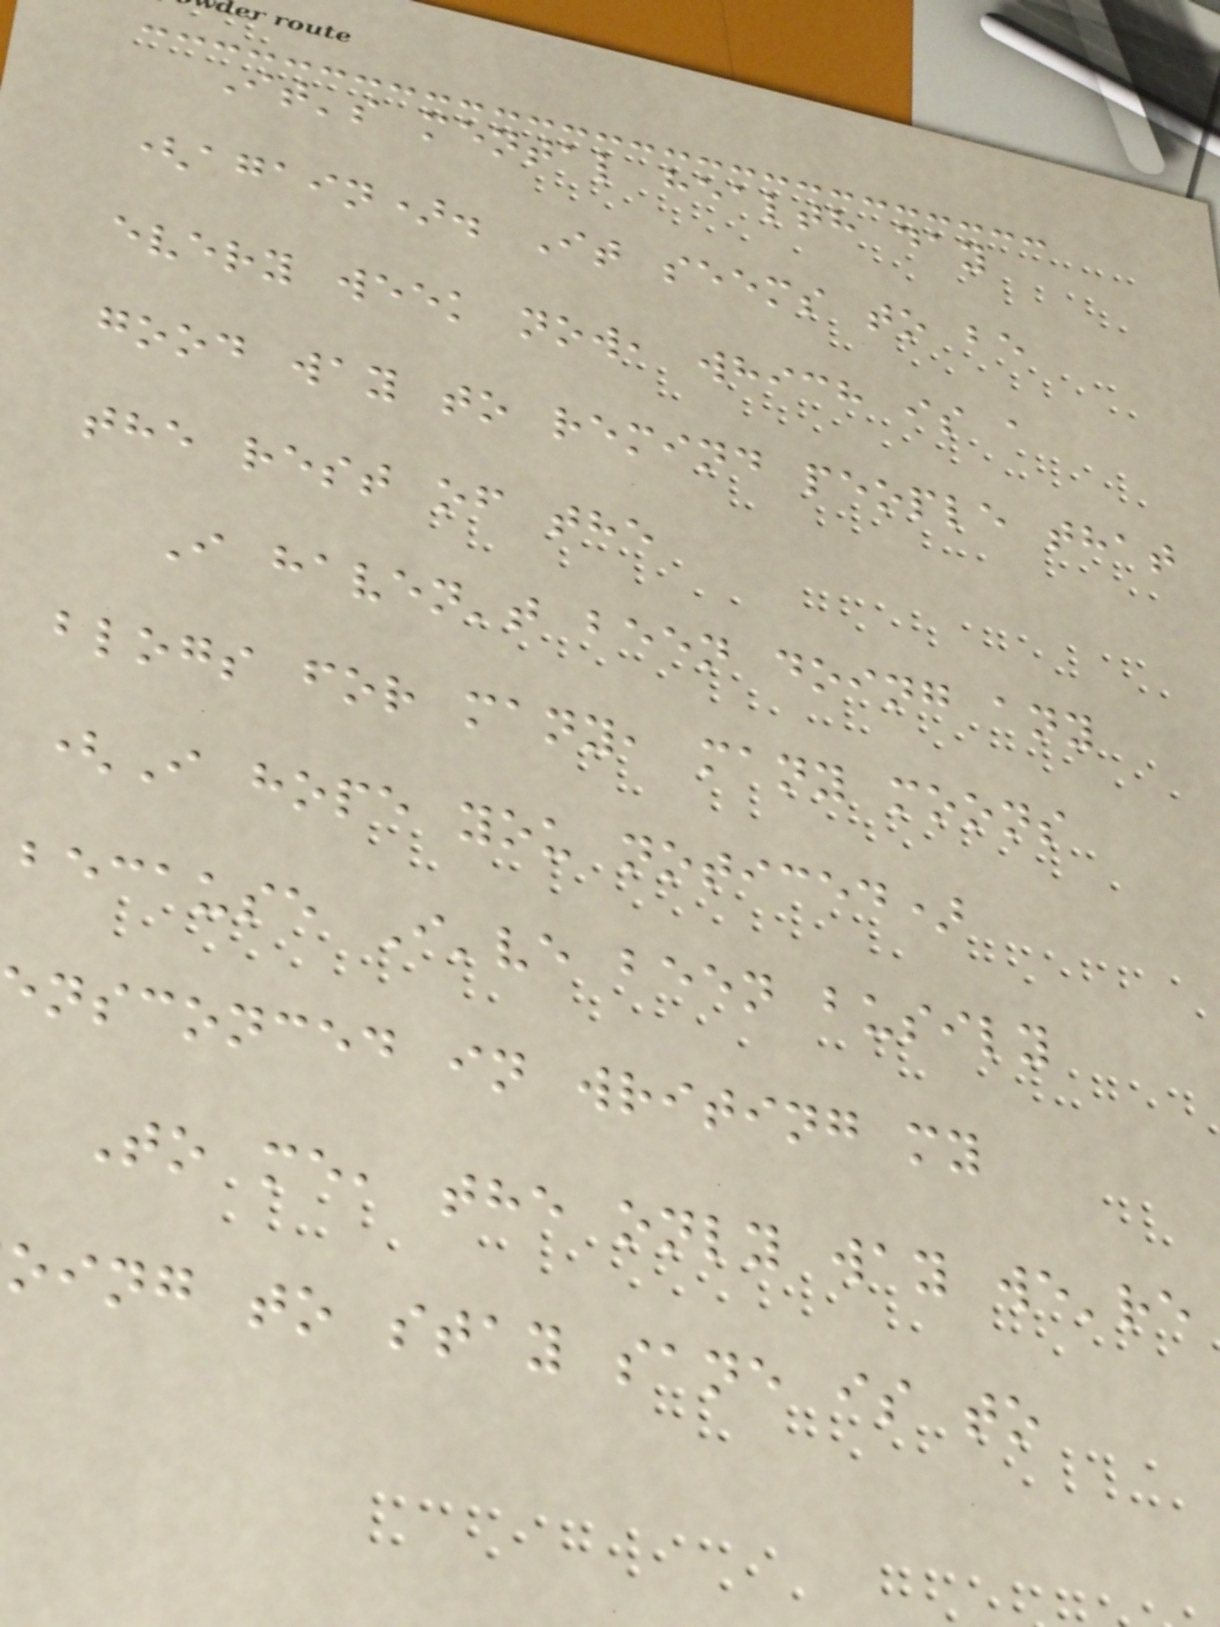It's mental health day
(again). It seems to be
every week now, which is a
good way to remind people that
the rest of the
I haven't been doing any
blogs for many, many moons
(I hope you noticed)
because I've been busily
nsconced in writing my
To me, the only way we're
oing to stay sane is to
